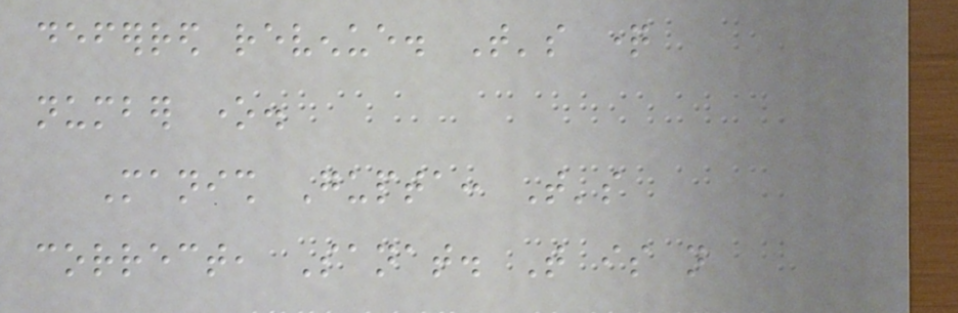deferred revenue. That's question
number one.
Manish Gupta: That's
correct, Sanat. That is not
